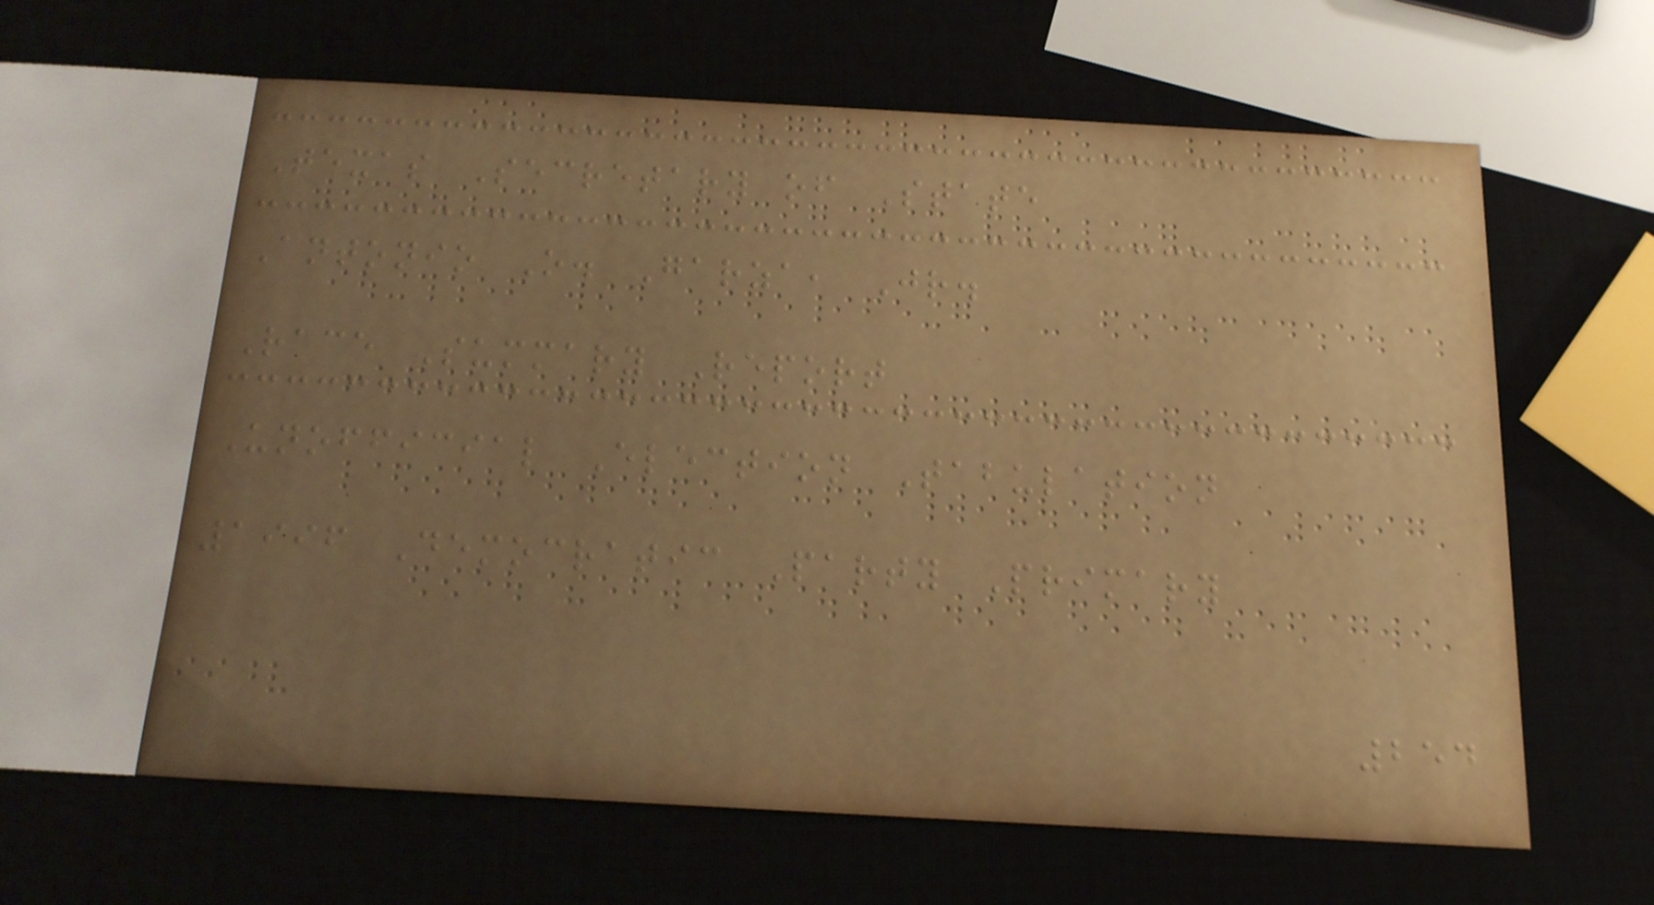Texas Secretary of State
Antonio O. Garza, Jr.
Race Summary Report
Unofficial Election Tabulation
1996 Democratic Party Primary
254
